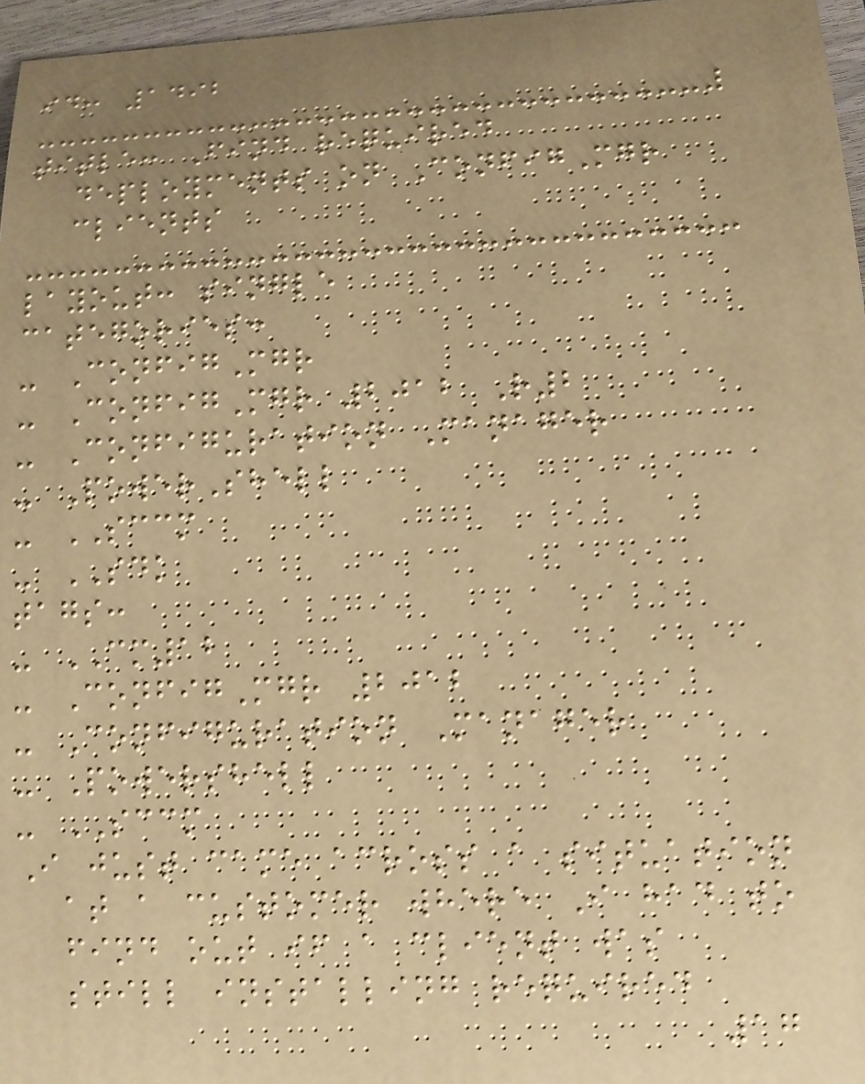id: 1492
title: Find required
deployments on ConfigMgr
clients
layout: single
categories:
- ConfigMgr
- ConfigMgr 2012 R2
- Configuration Manager
- PowerShell
- SCCM
- SDK
tags:
- CM12
- ConfigMgr 2012
- Configuration Manager
- Powershell
- SCCM
I just came across a situation
at a customer where I had to
find out if a client was
still installing required
17
